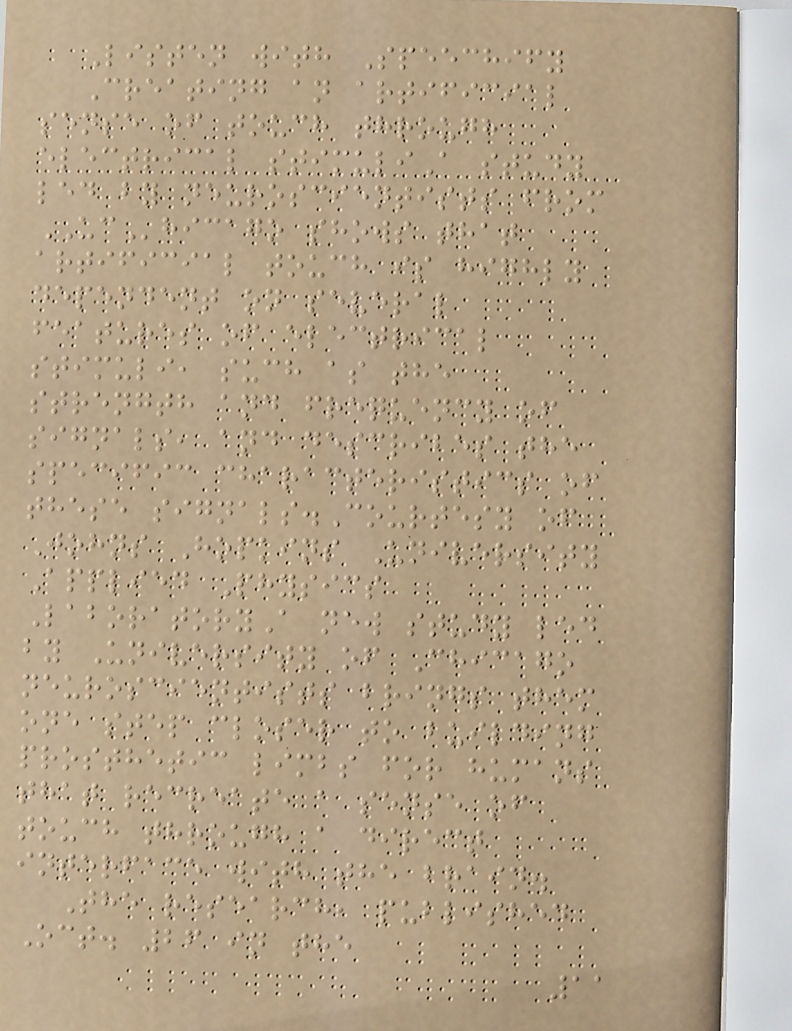Listen with Speechify
Creating an artificial
sense of touch through
electrical stimuliA study
led by neuroscientists from
UChicago shows that
artificial touch is highly
dependent on several
features of electrical
stimuli, such as the
strength and frequency of
signals, and describes the
specific characteristics of
these signals.Courtesy of
Johns Hopkins University
Applied Physics
LaboratoryA new study led
by University of Chicago
neuroscientists brings them
one step closer to building
prosthetic limbs for humans
that recreate a sense of
touch through a direct
interface with the brain.
The research, published
Oct. 26 in the
11
